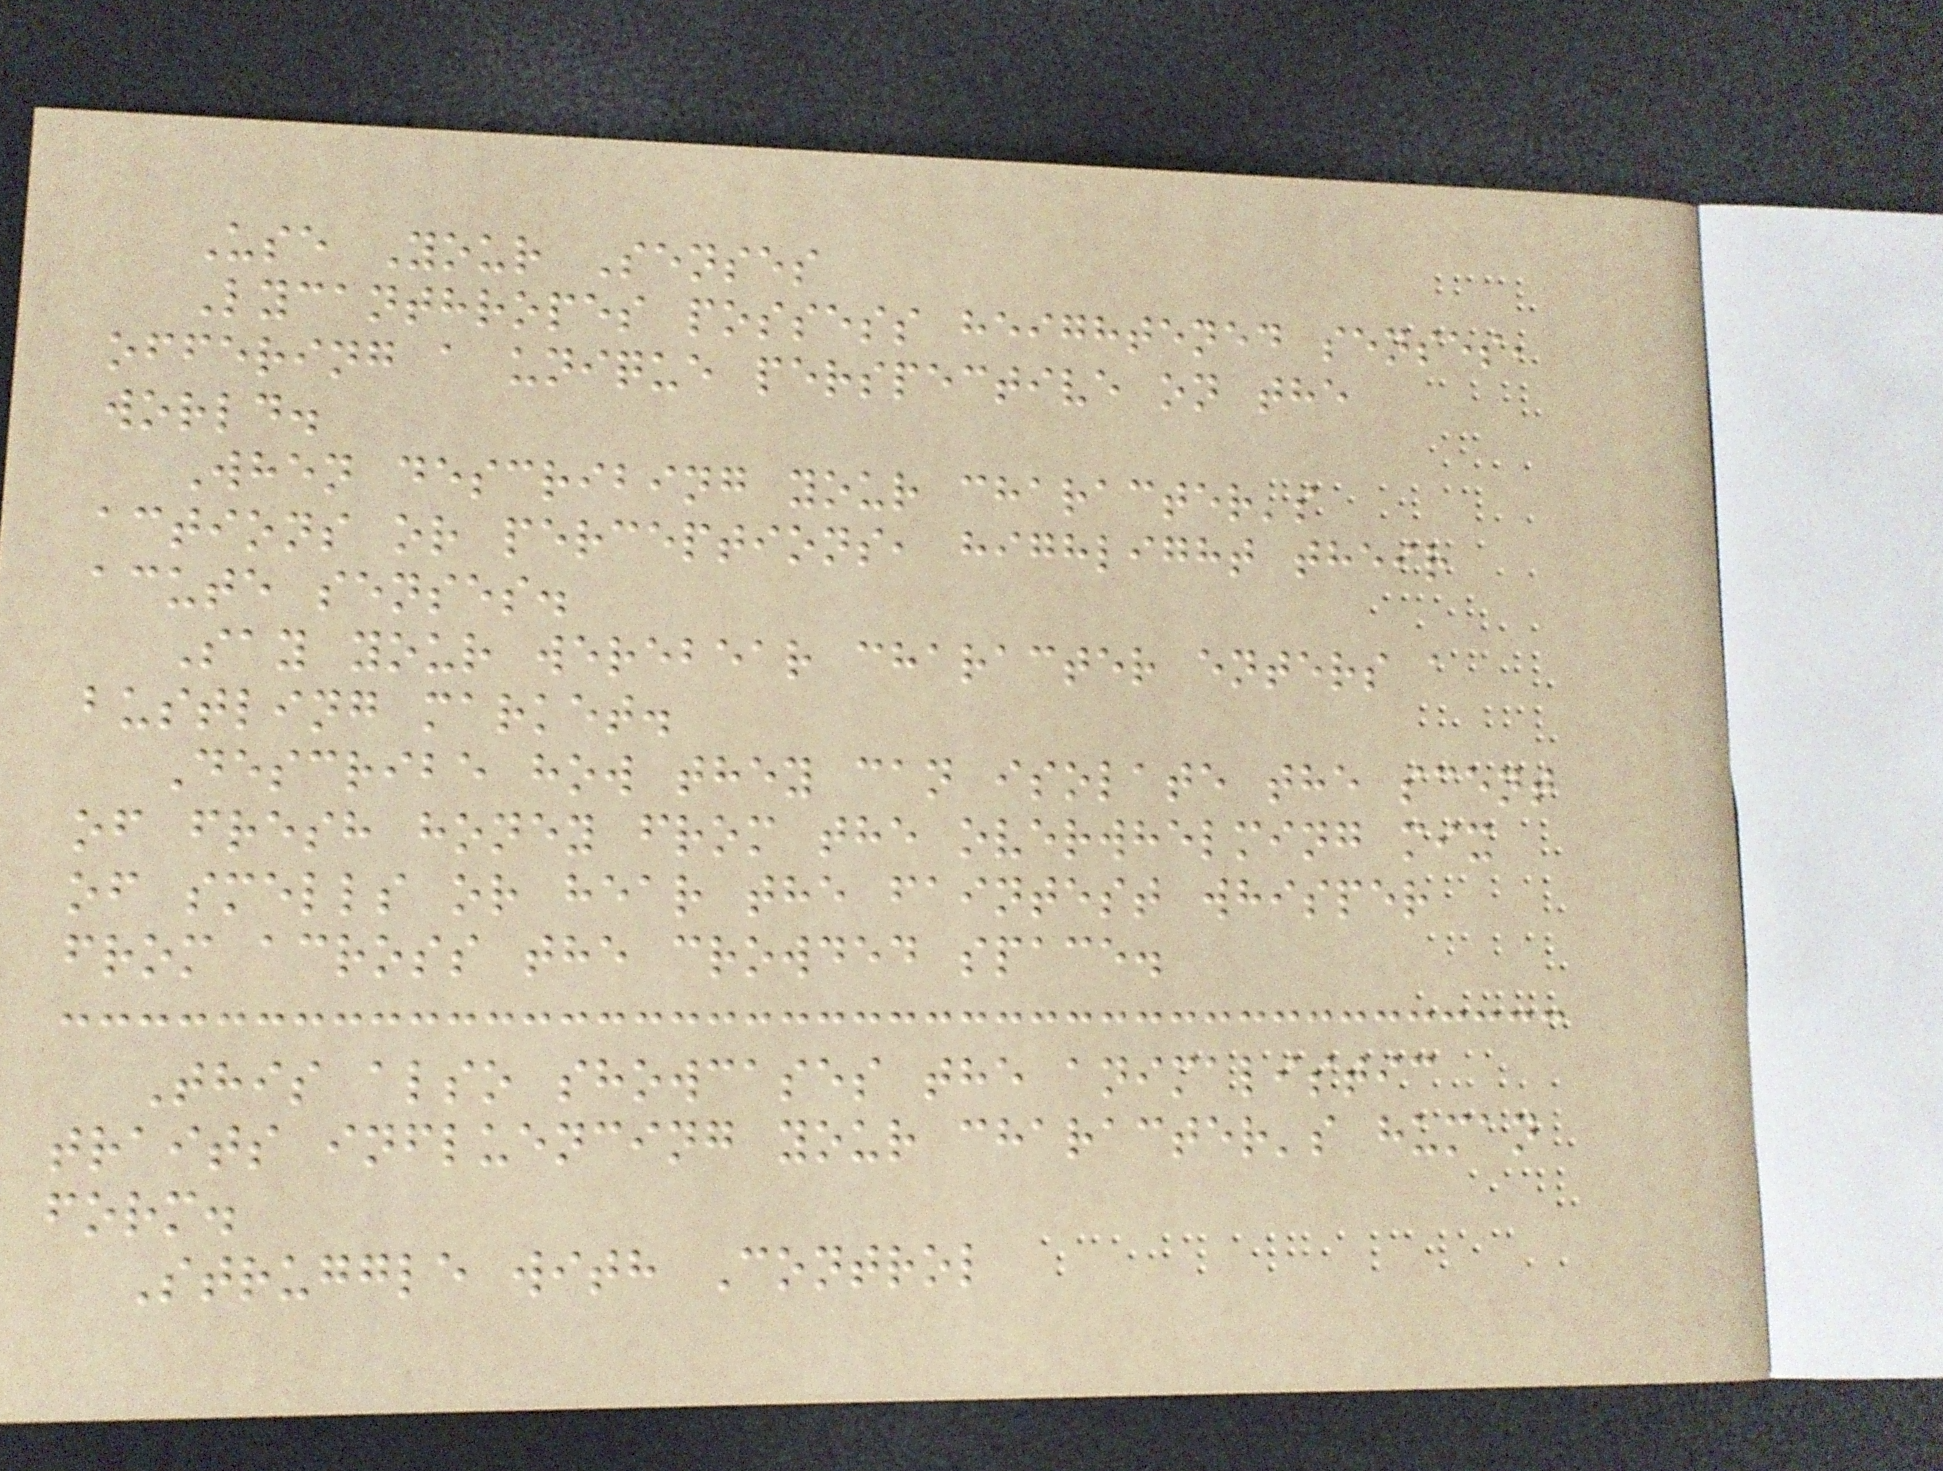Use Your Senses
Lycanthropes possess heightened senses,
offering a unique perspective on the
world.
When describing your character's
actions or perceptions, highlight their
acute senses.
Say your werebear character enters a
bustling market.
Describe how they can isolate the scent
of fresh honey from the overwhelming mix
of smells or hear the faintest whisper
from across the crowded space.
This also showcases the animalistic
traits influencing your character's human
form.
Struggle with Control
